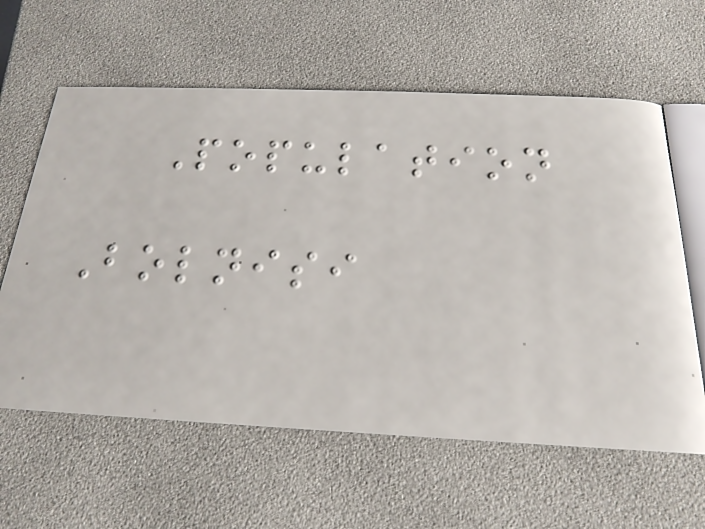Population
Bolnisi
